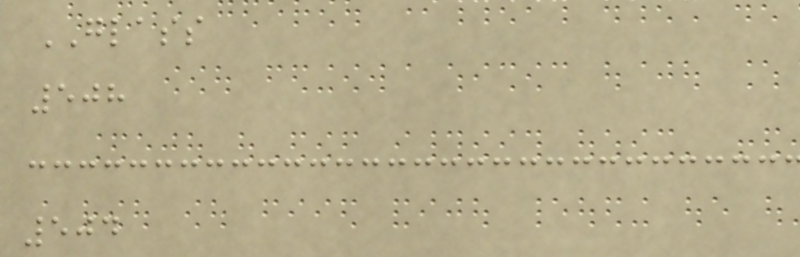GLASS
508
504
